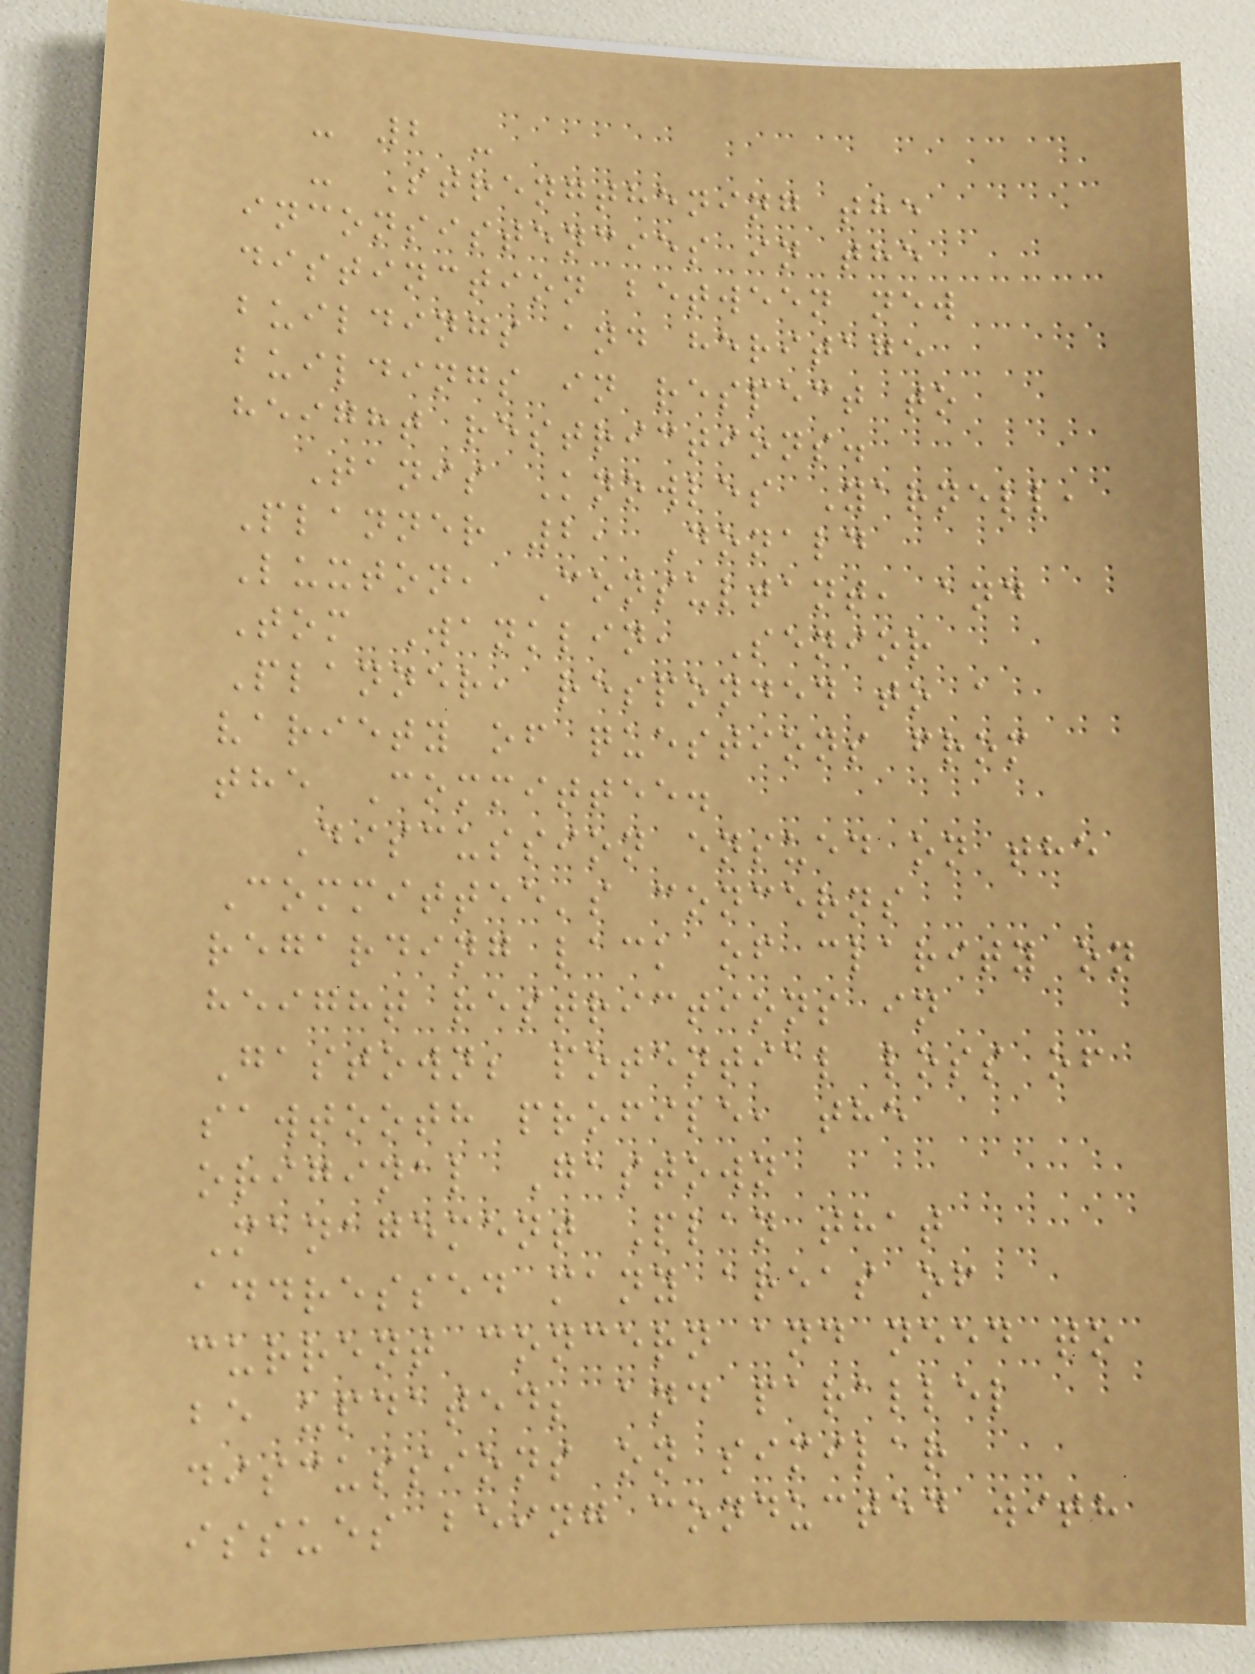- 2 -
- Strengthening the
inconsistencies in the
distinction between new
buildings and heritage
buildings in respect to
height restrictions.
Tanis Knowles Yarnell,
Planner 2, Donald
Luxton, Consultant, and
Tom Wanklin, Senior
Planner, responded to a
variety of questions from
the Committee.
Discussion ensued on the
Committee's concerns
regarding lack of clarity on
height restrictions in
Gastown; potential loss of
sawtooth profile, the
original Gastown
Management Plan that
addressed many areas of
current concern and need to
be updated; and parallel
discussions on similar
issues being conducted with
